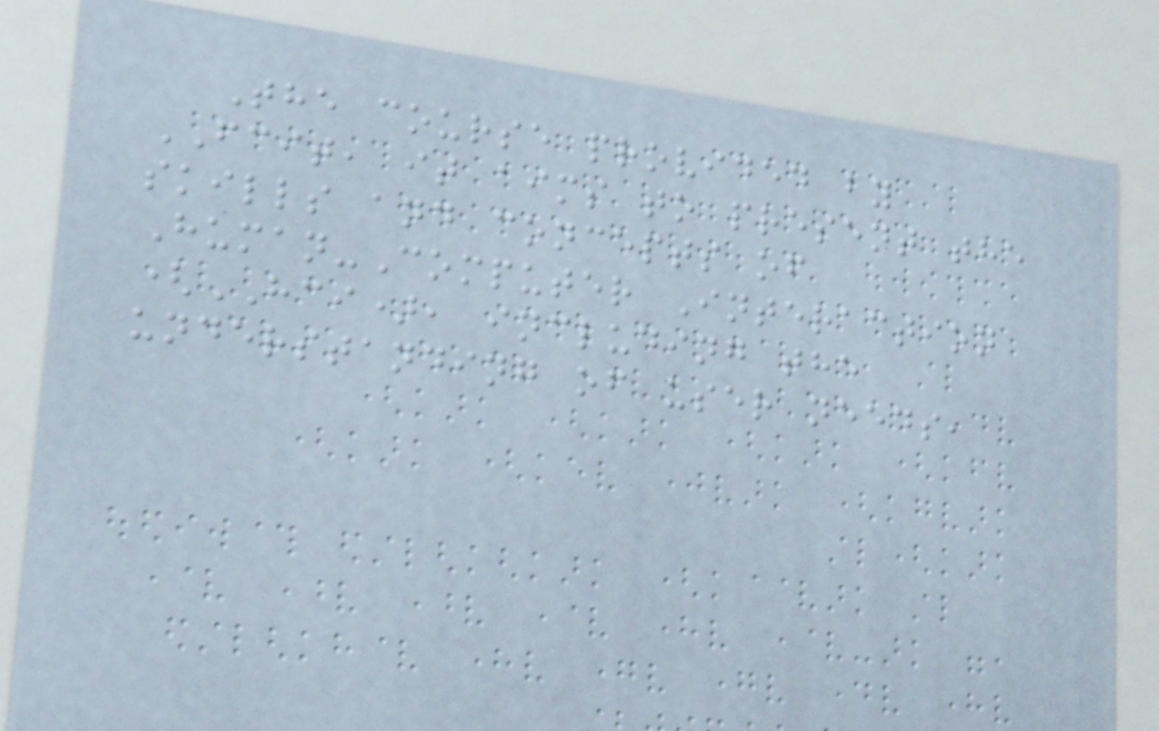The course provided by
FCIT, it aims to present the
skills and concepts of
Human-Computer Interaction
(HCI), including the
understanding of user needs,
